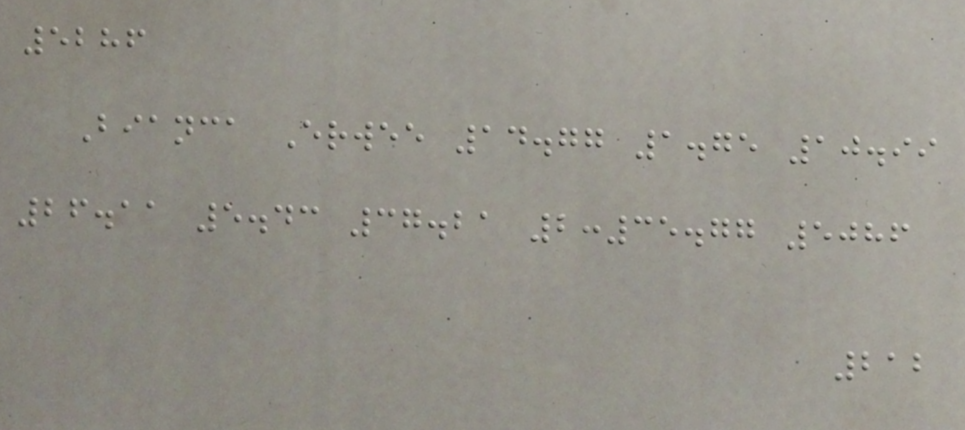5286
Bianca Erwee 14.77 1.75 10.99
26.11 5.43 37.21 2:35.77 5086
212
